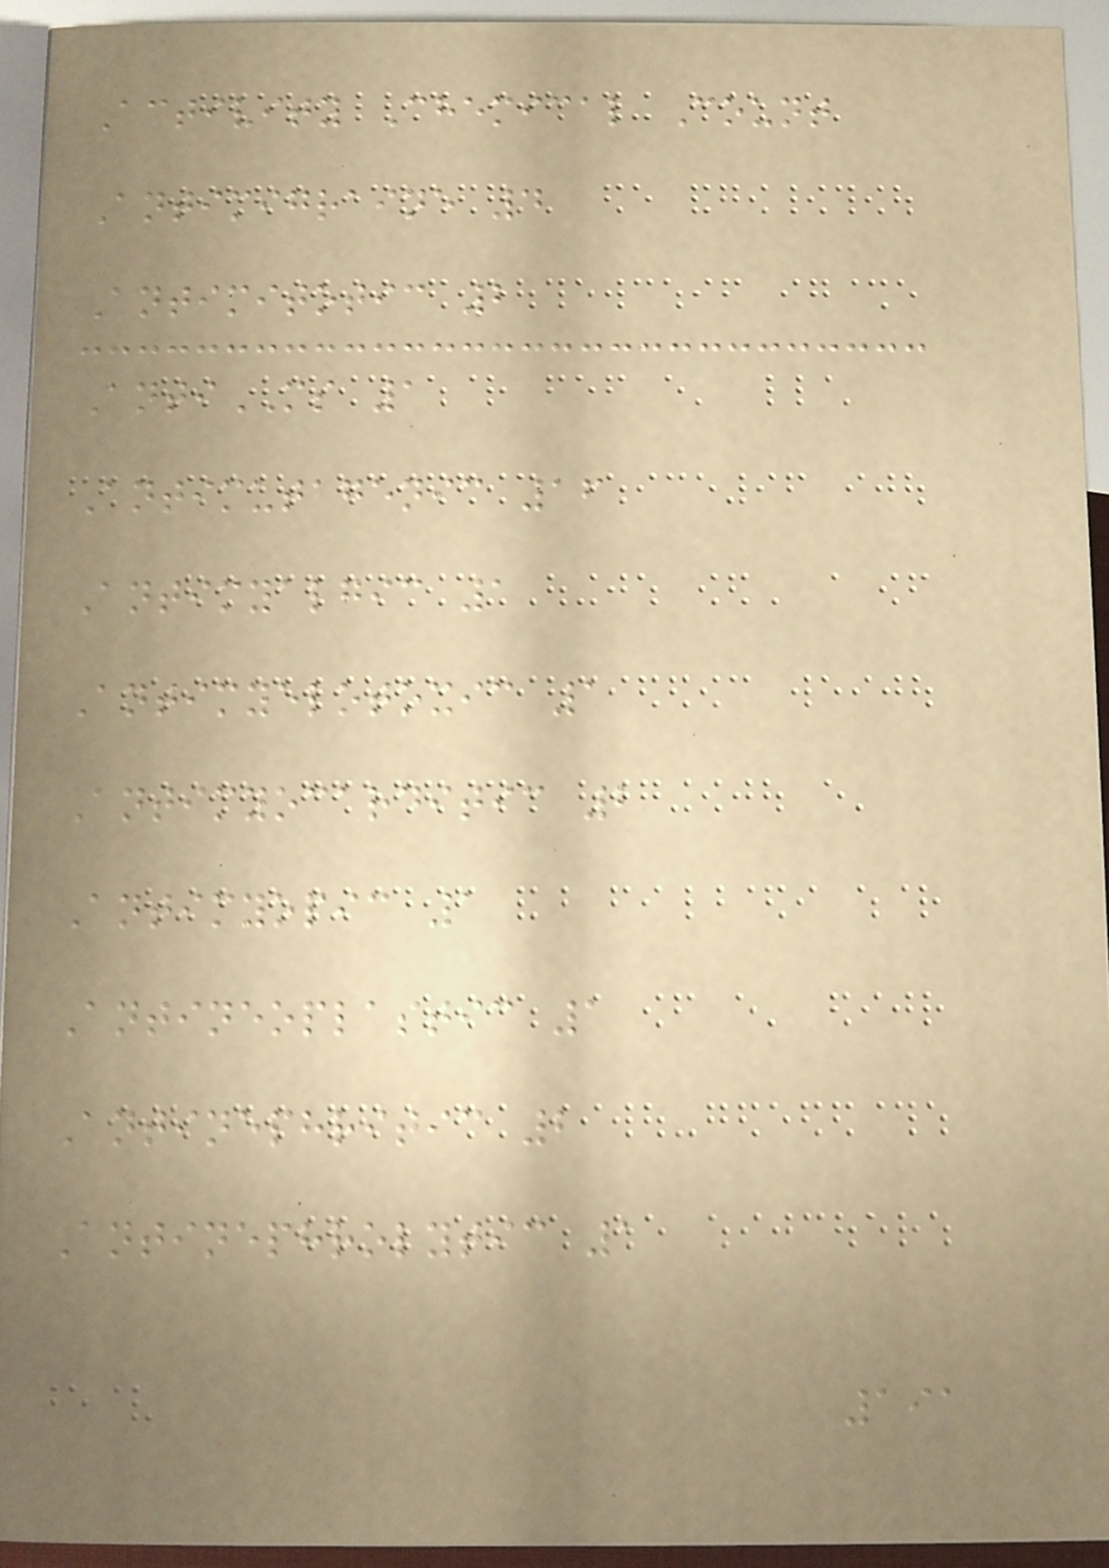Activity Chemical Count
Antimigraine 4
Antimitotic 2
AntiMS 1
Antimutagenic 16
Antimyalgic 1
Antimyelotoxic 1
Antimyocarditic 2
Antimyopic 1
Antineoplastic 1
Antinephritic 2
Antinephrolytic 1
191
